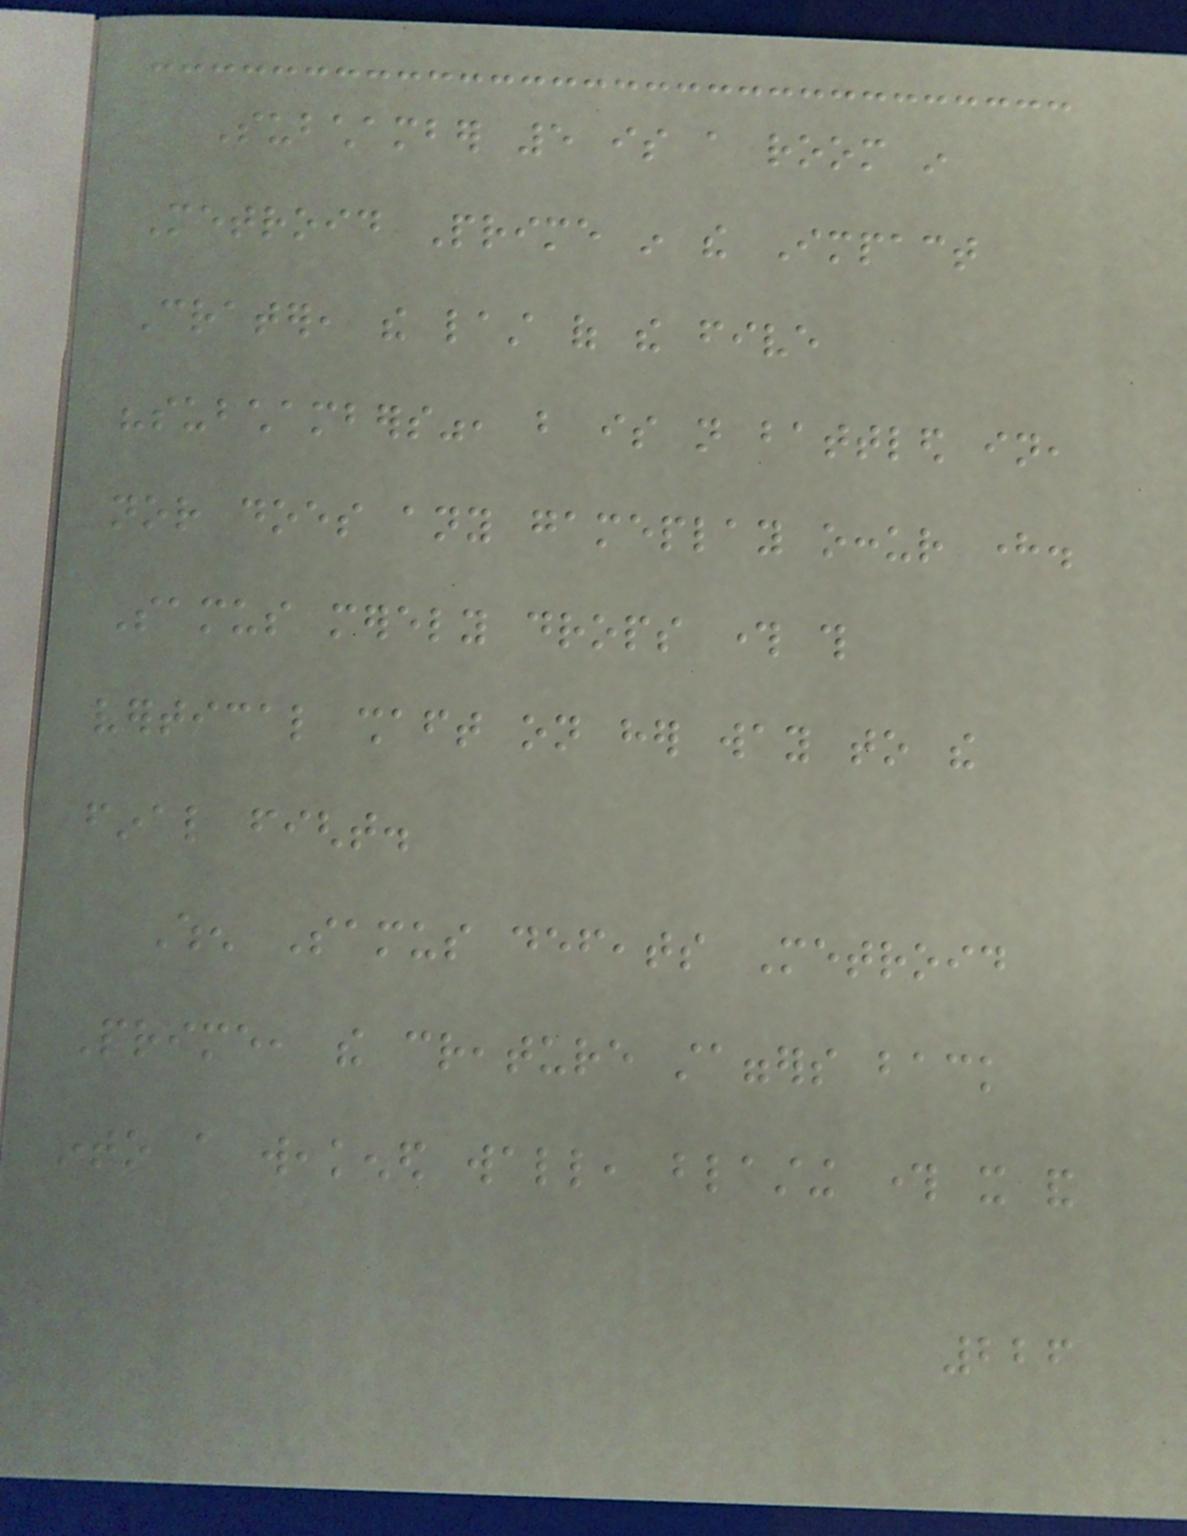Subchamber 5 is a room in
Metroid Prime in the Impact
Crater, the last of the five
"subchambers", but is not battled in,
nor does any gameplay occur here.
Samus merely drops through this
vertical shaft on her way to the
final fight.
When Samus defeats Metroid
Prime, the creature staggers back
into a weakened wall, blasting through it and
226
